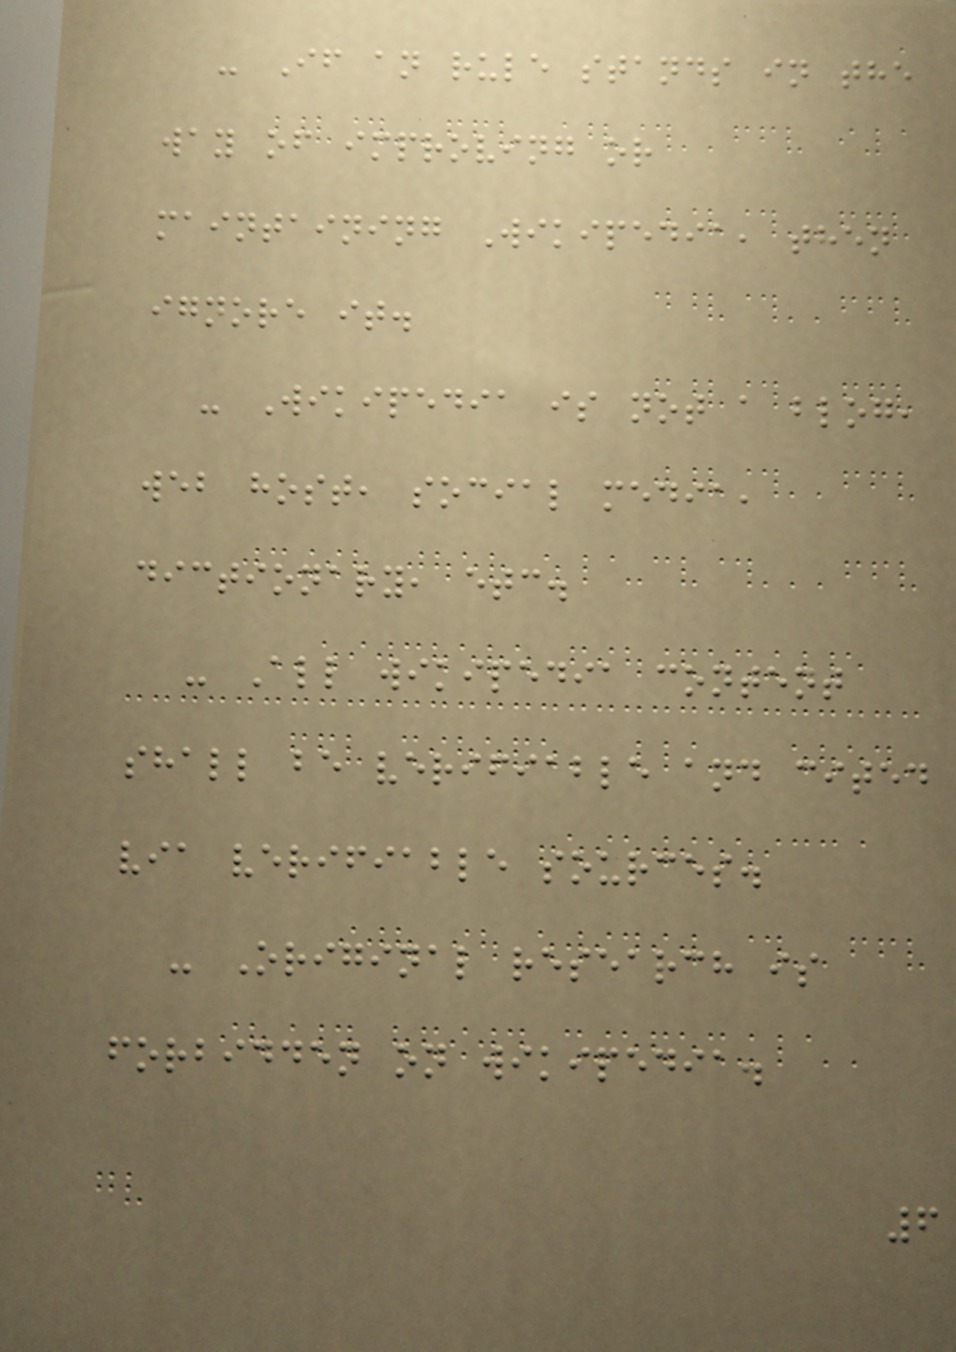- If an rule stands in the
way of improving or
maintaining Wikipedia, then
ignore it.
- Wikipedia is not a blog,
web host, social media,
dictionary, etc.
- All wikipedia content
shall be verifiable and cited
via verifiable sources.
- Original research is
forbidden on wikipedia.
6
